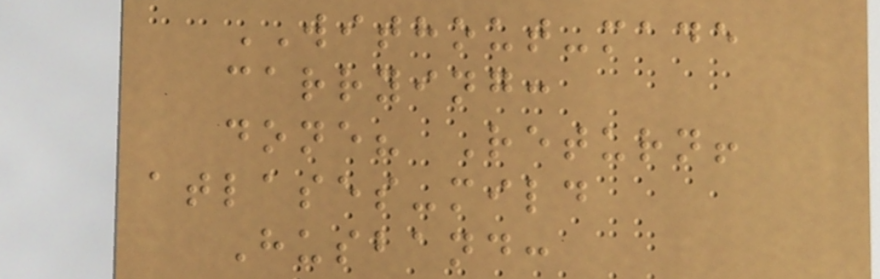WITHOUT-made
carrying:
done? Return!
atlases-mild
Husband:
